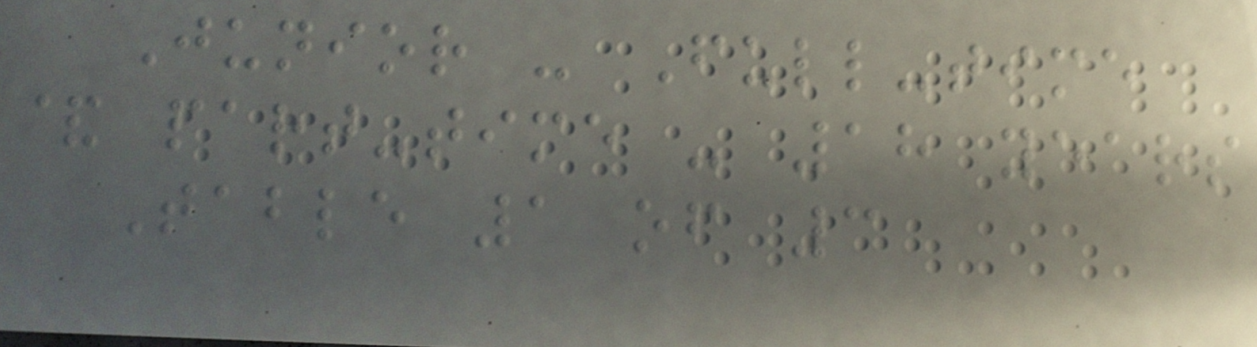Junior - Full-time
& part-time - 18 years
Table 1 of 3
